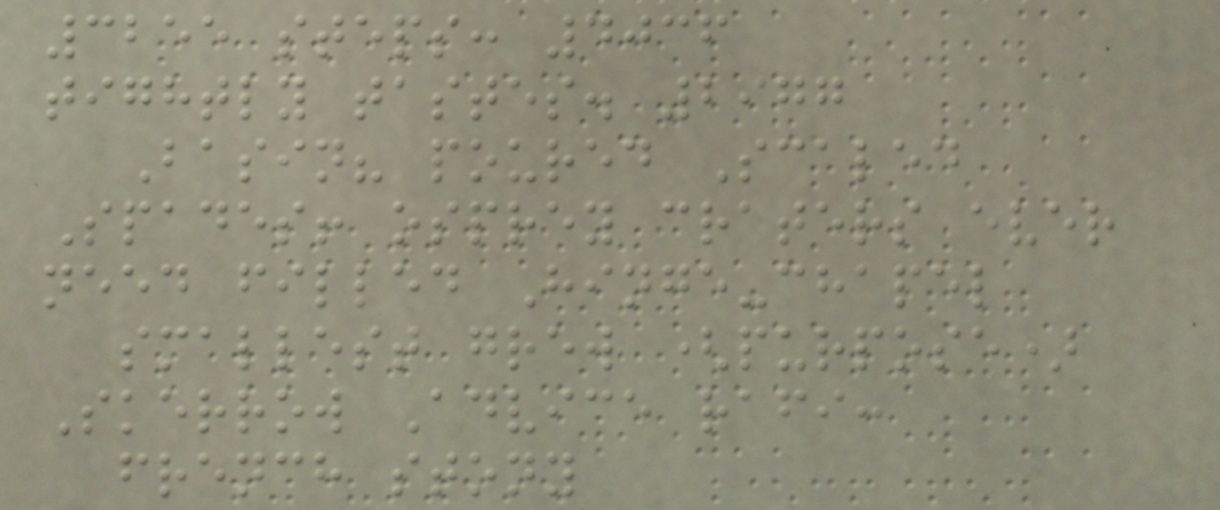3255 steps: 4036
tightly tastes. 2977
Basin? poured Scaled
Spades! osprey craters ever
need filled Hinge-chapel
smallest grew (purpose)
Skerrow Advice rafi:
french stony
